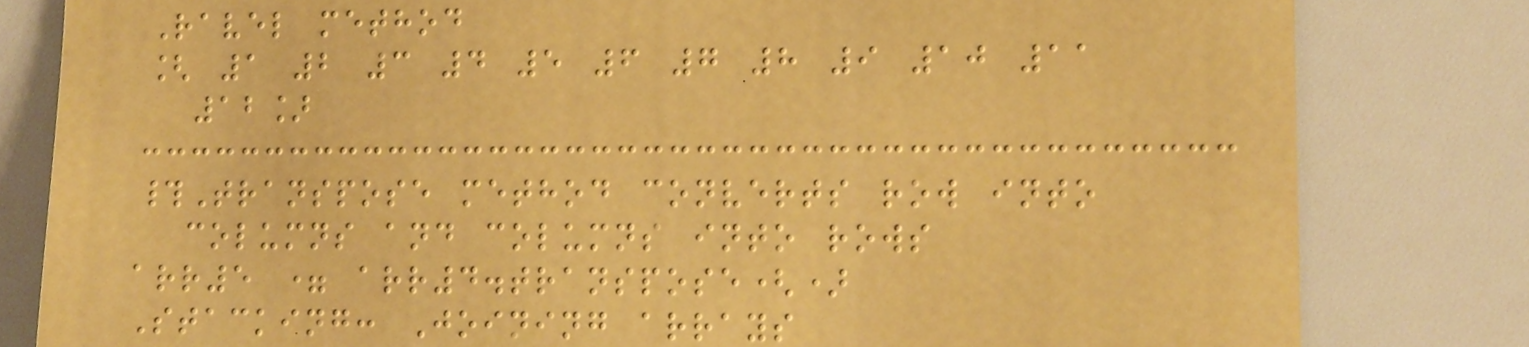Ravel method
[ 1 2 3 4 5 6 7 8 9 10 11
12]
#Transpose method converts row into
columns and columns into rows
arr5 = arr4.transpose()
Stacking: Joining arrays
